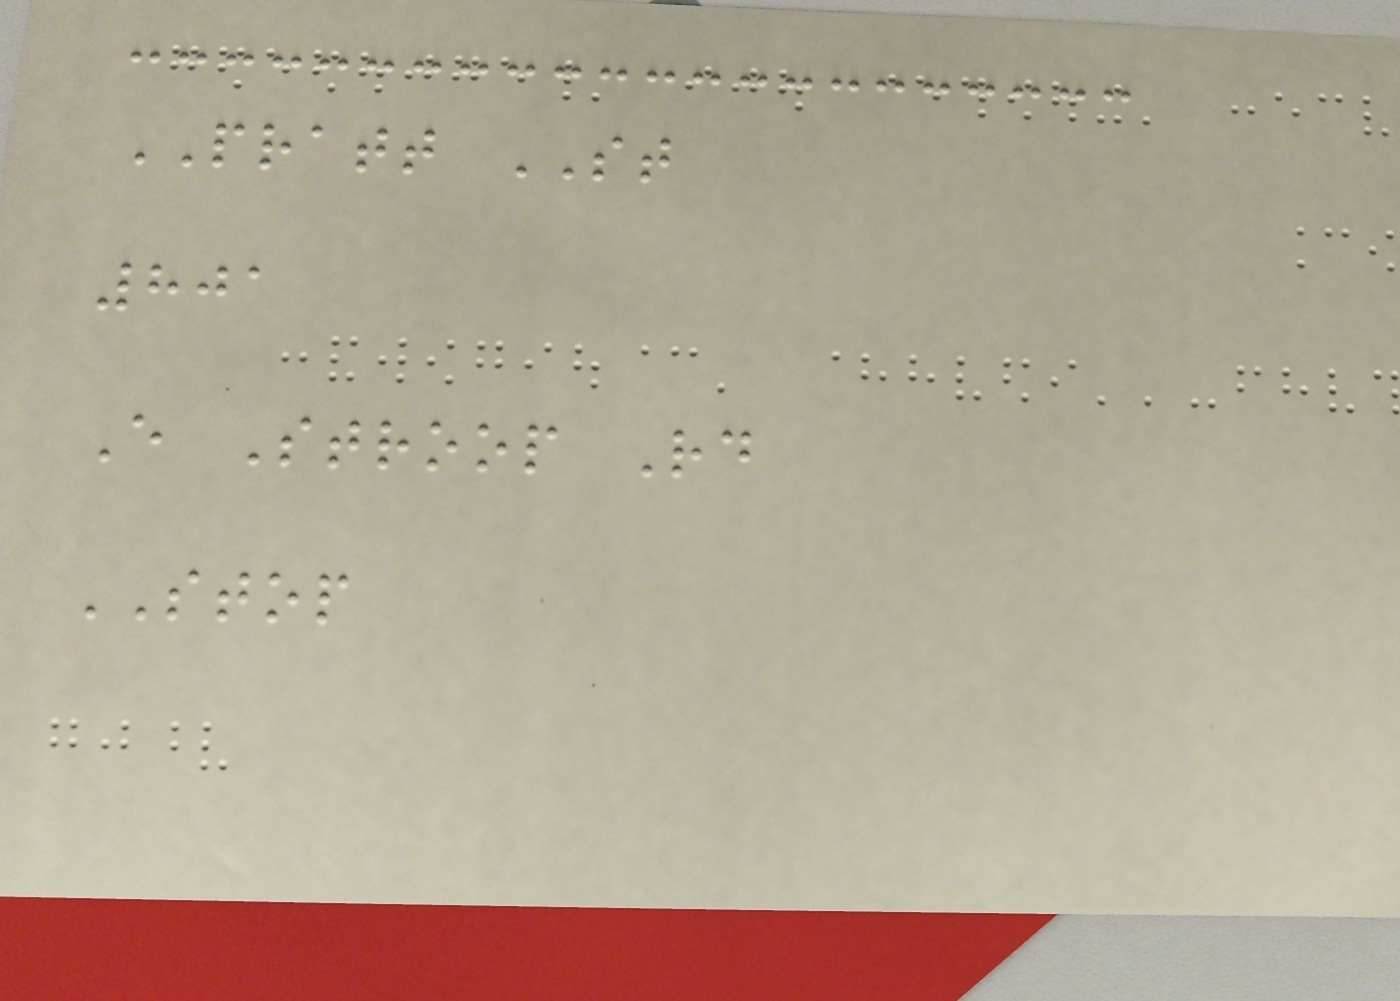PRATT ST
801
E Stroop Rd
STOP
